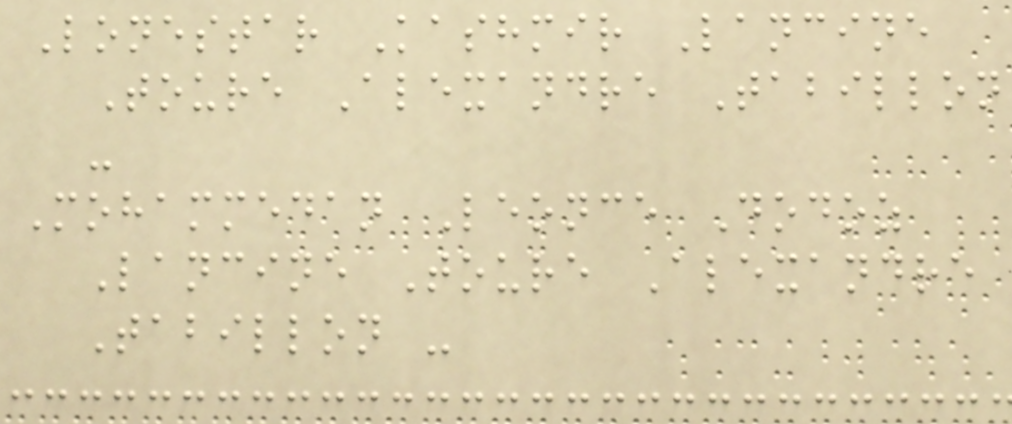Lonestar Kashmir Lancine
Toure Alexandre Tabillon
-
Mohammedan Leonce Dodoz
Lancine Toure Alexandre
Tabillon -
